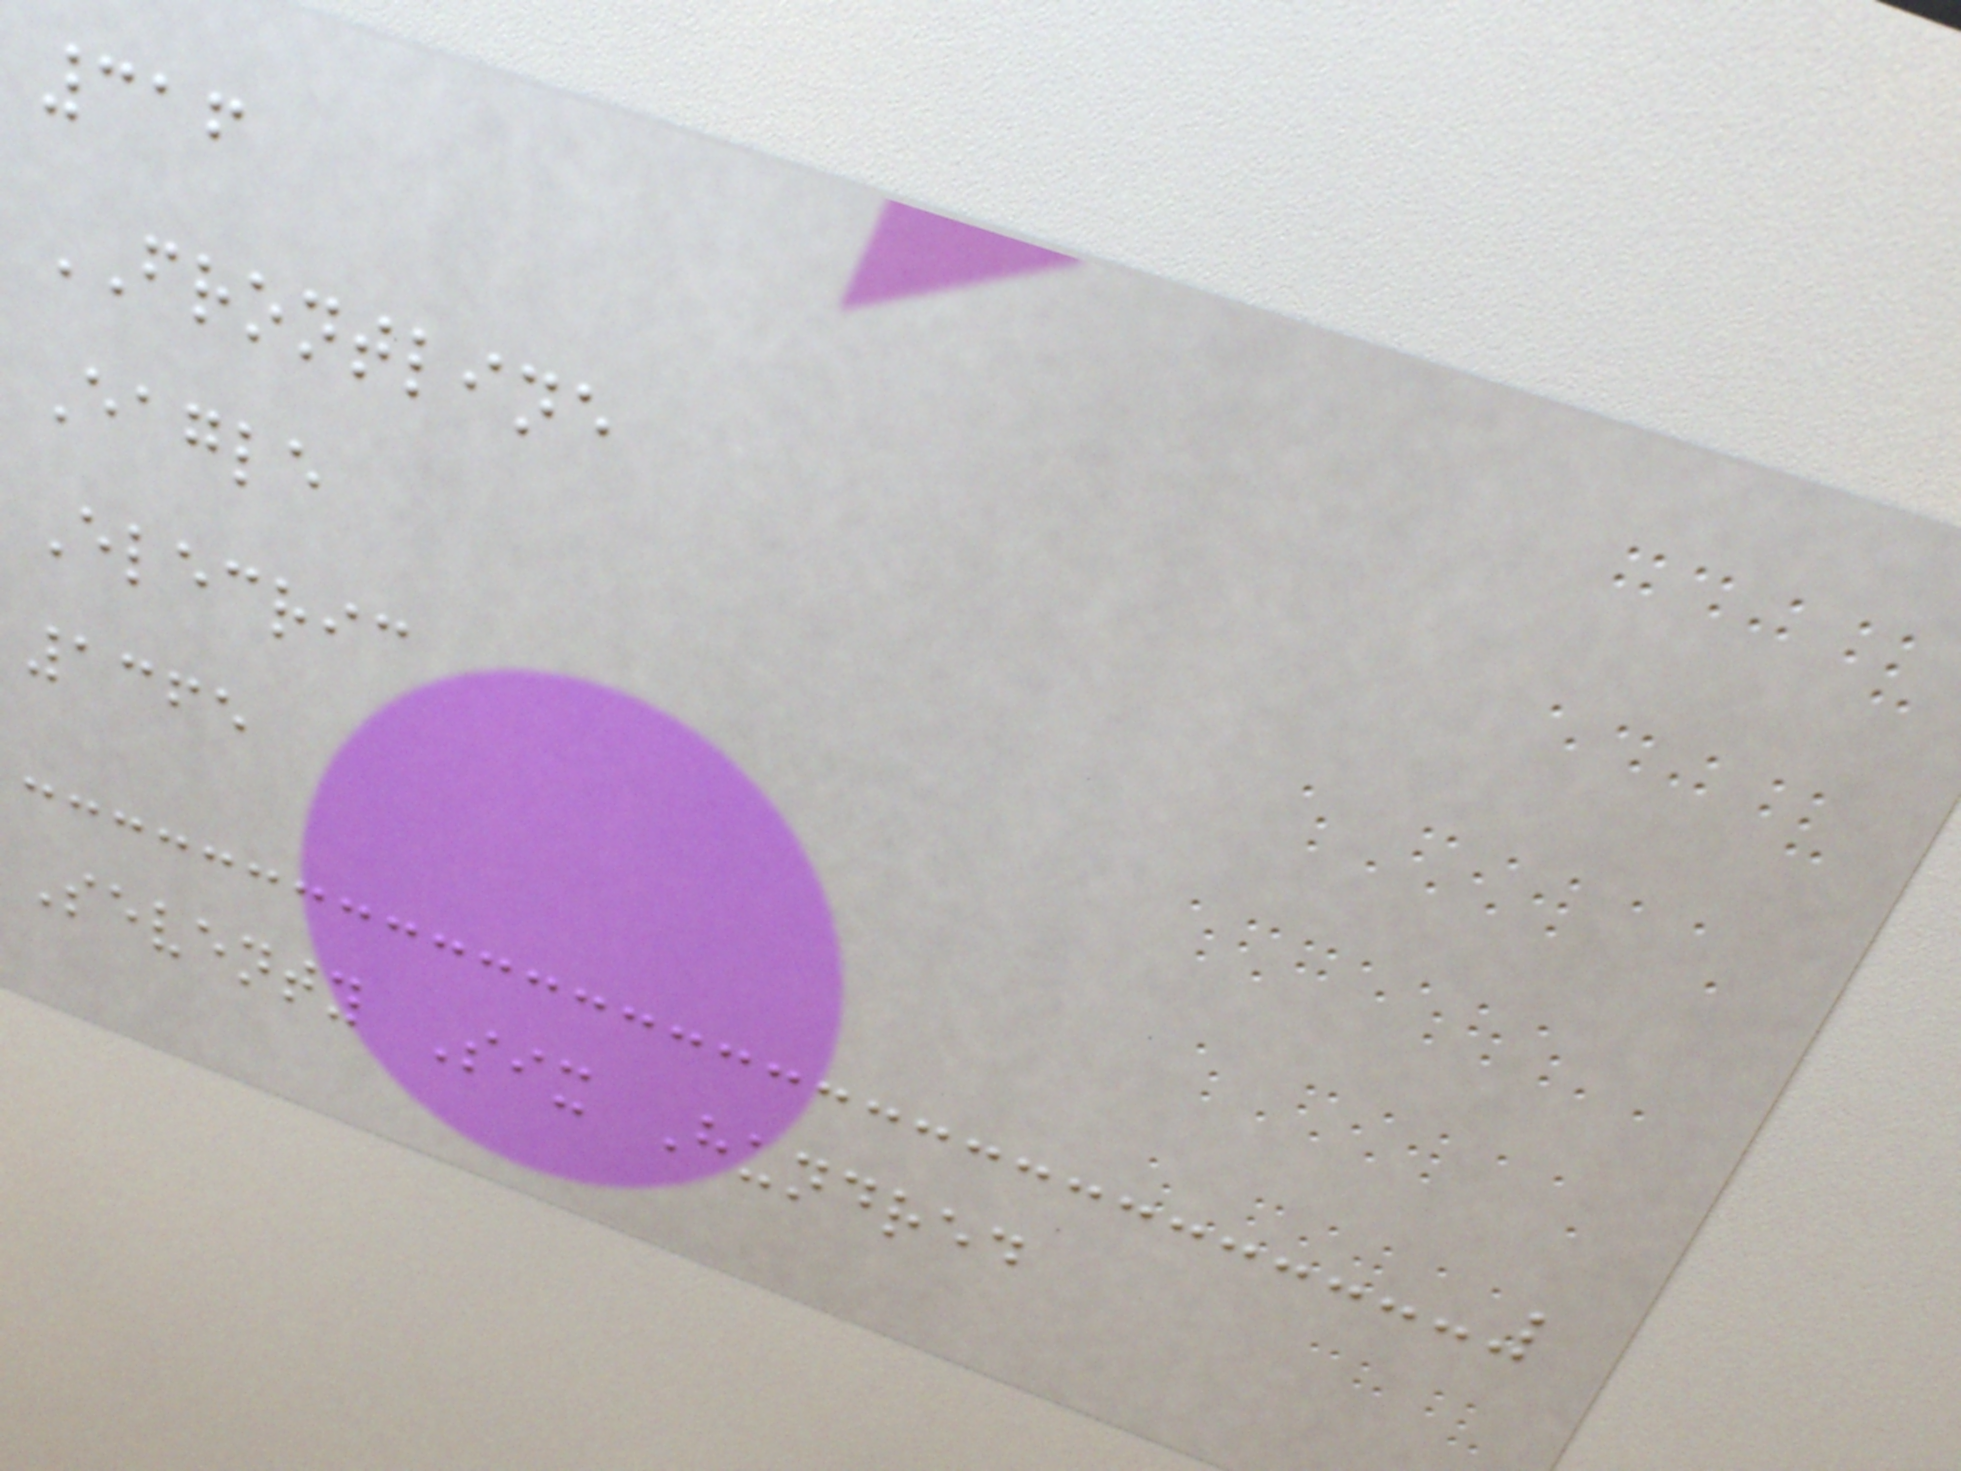316
FRONTLINE
Eagle
Elecric
1365
Seventy Six Hundred
